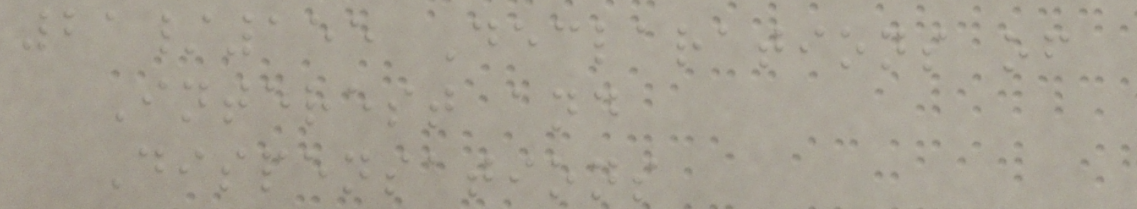21/155 Declarations of
Interest and
Dispensations
